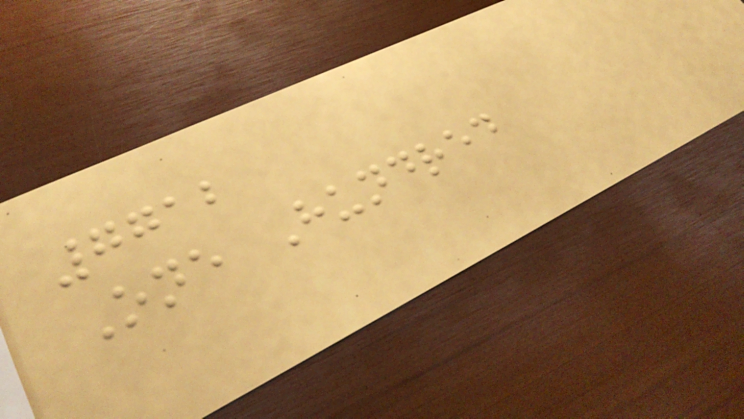7712
One Hundred
